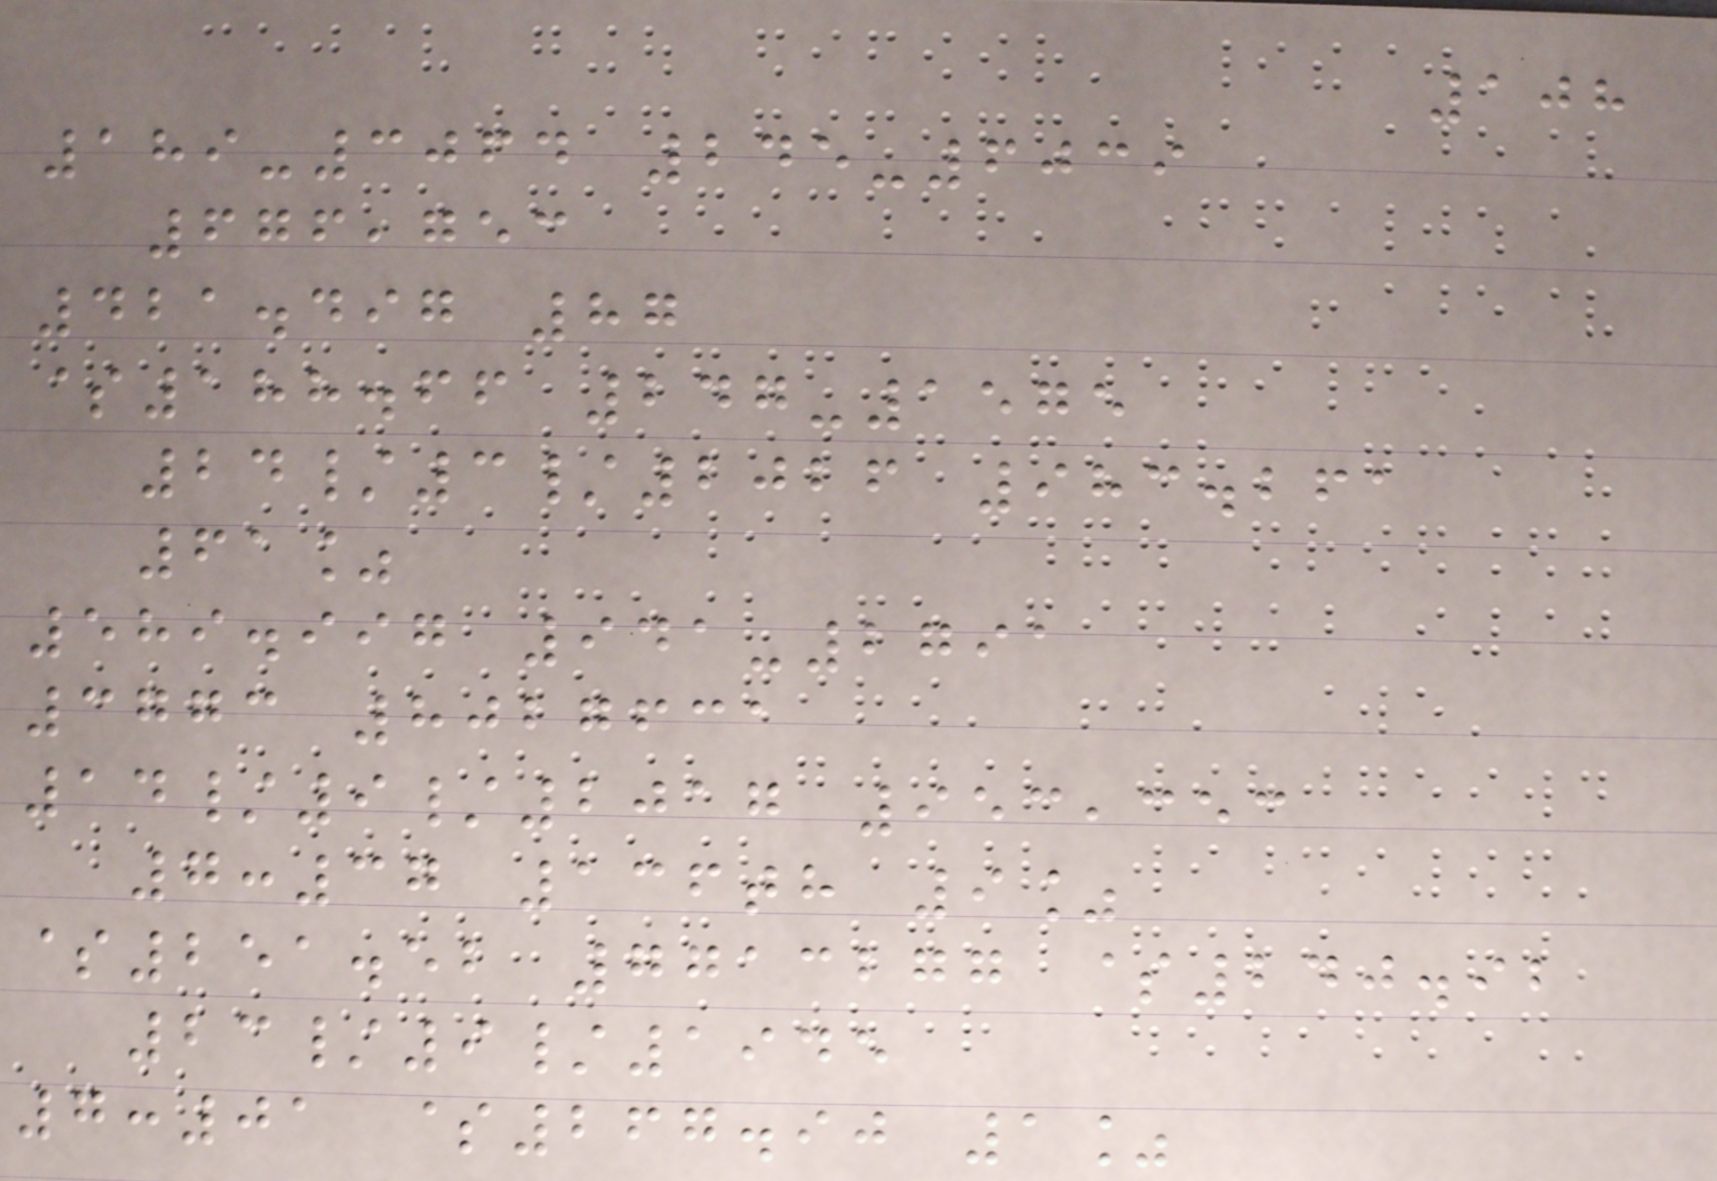108
189-3064 245-6039
676,753
421.497 87
$188.66 247-1575
24/3/2026 983.261
61%
589.997 941-2791
3773 8027631
14/9/2017 953,353
7:37 136th 9%
$251.52 7713277 $240.92
23/9/1945
7:01 $267.90 1%
